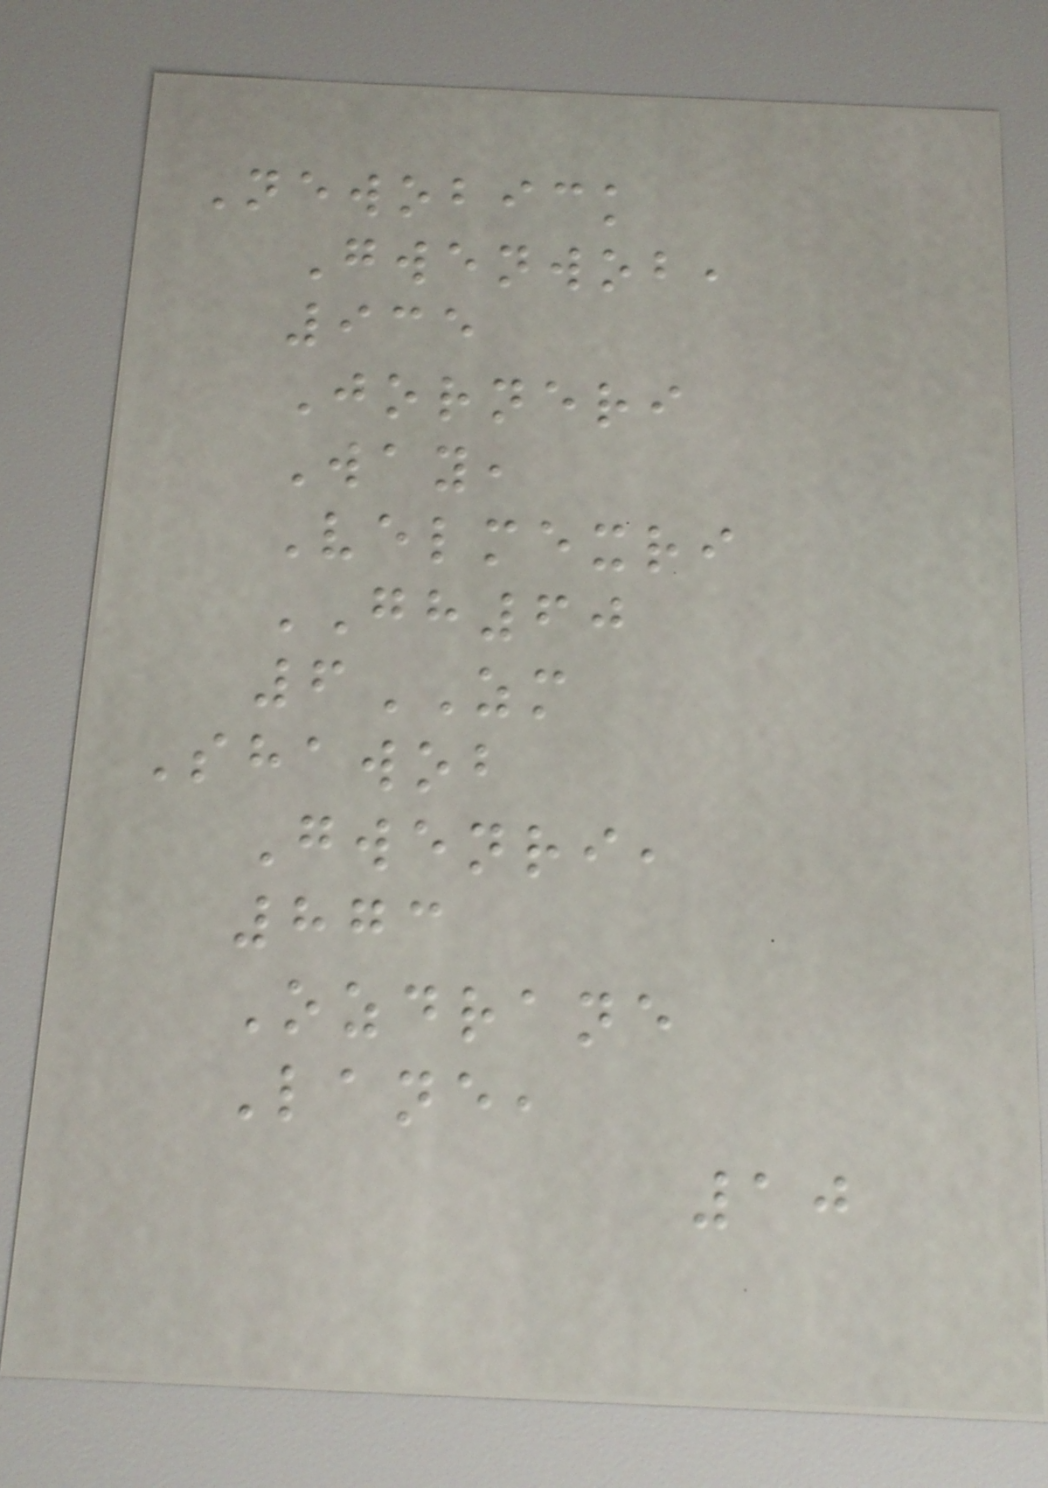Newobick
Gwenwob,
935
Jorneri
Way,
Velmexri
GH60
6ZM
Shawob
Gwenri,
873
Ozdrane
Lane,
10
